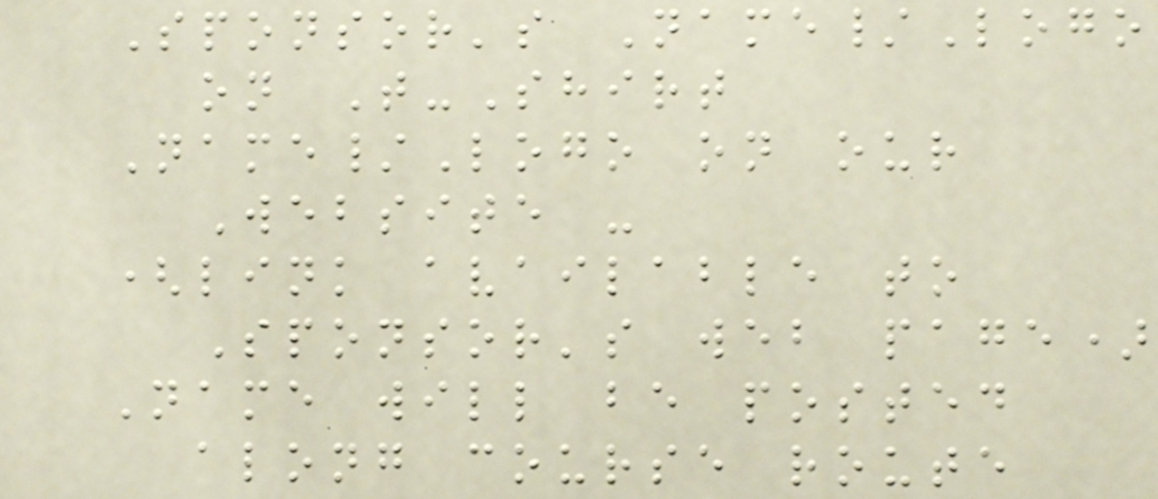Sponsor's Name/Logo
on T-Shirt
Name/Logo on our
Website -
(link available to
Sponsor's web page)
Name will be posted
along course route
